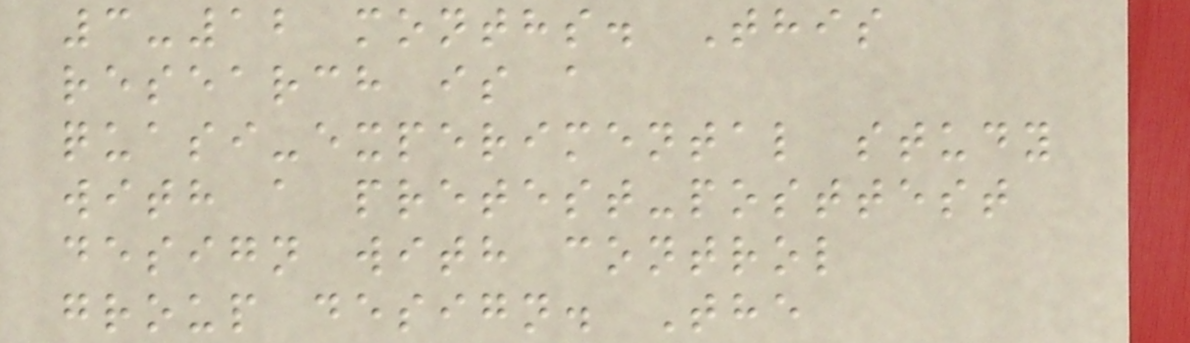3-12 months. This
research is a
quasi-experimental study
with a pretest-posttest
design with control
group design. The
